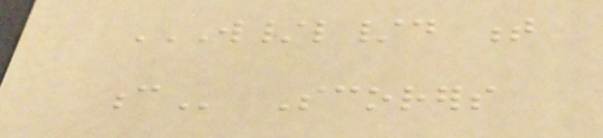W/L/D T
C Scorers
